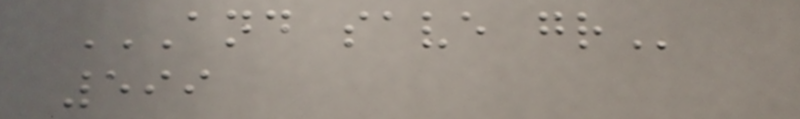AND SAVE GR
599
